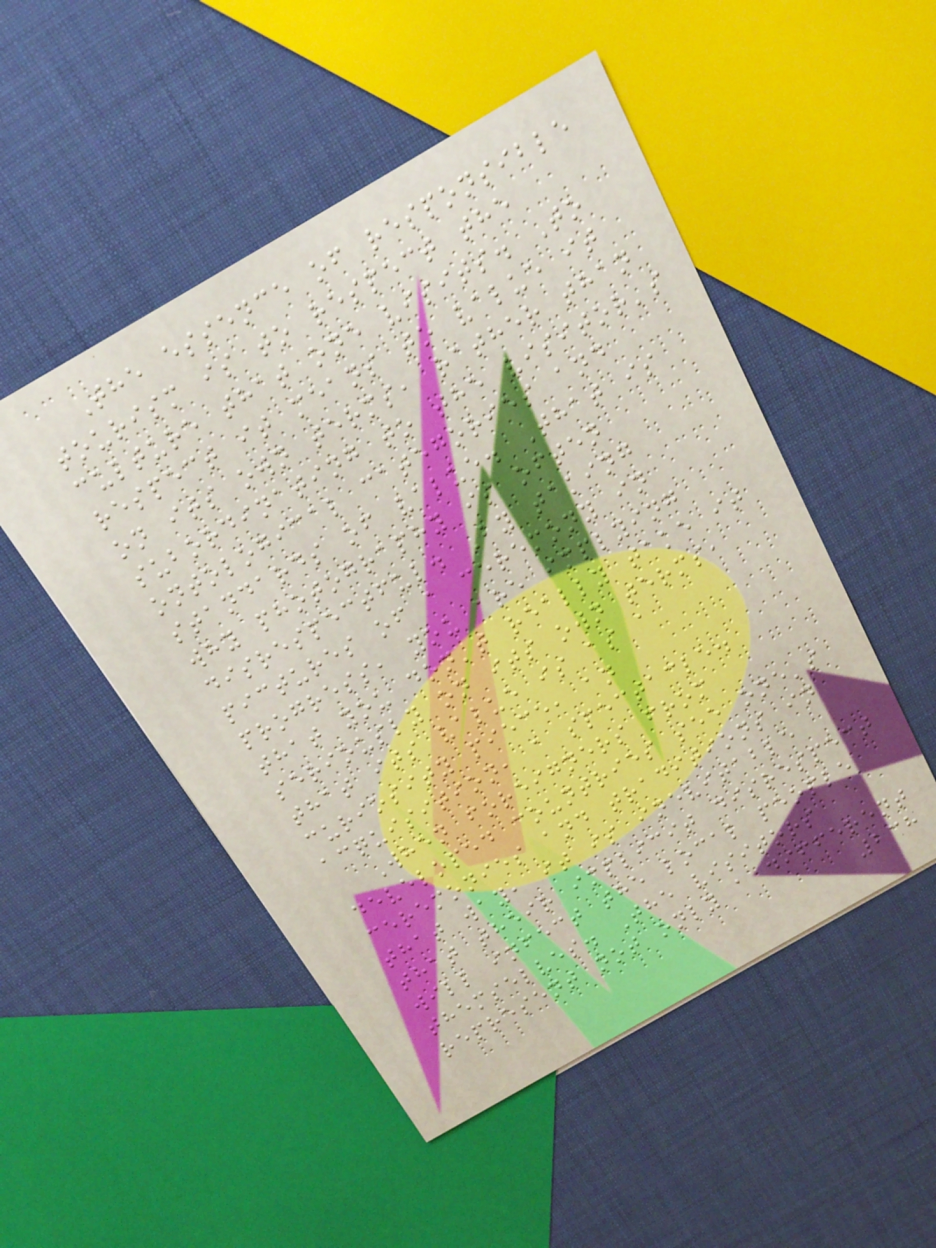The essence of responsible
tourism is to respect the
culture that one visits. To
respect it means to value it
on its own terms, rather than
subordinating to the visitor's
ontological categories and
standards of value. That is
why photography is often
disrespectful. By taking
pictures of a ceremony in
progress, you are implying
that you don't really take it
seriously on its own terms,
that its value is as a
curiosity piece, an
acquisition, a spectacle.
When foreigners from
developed countries see one's
ceremonies and traditions in
that way, it is inevitable
that their implicit disrespect
will infect the local people
themselves. The visitors
represent not only a different
238
